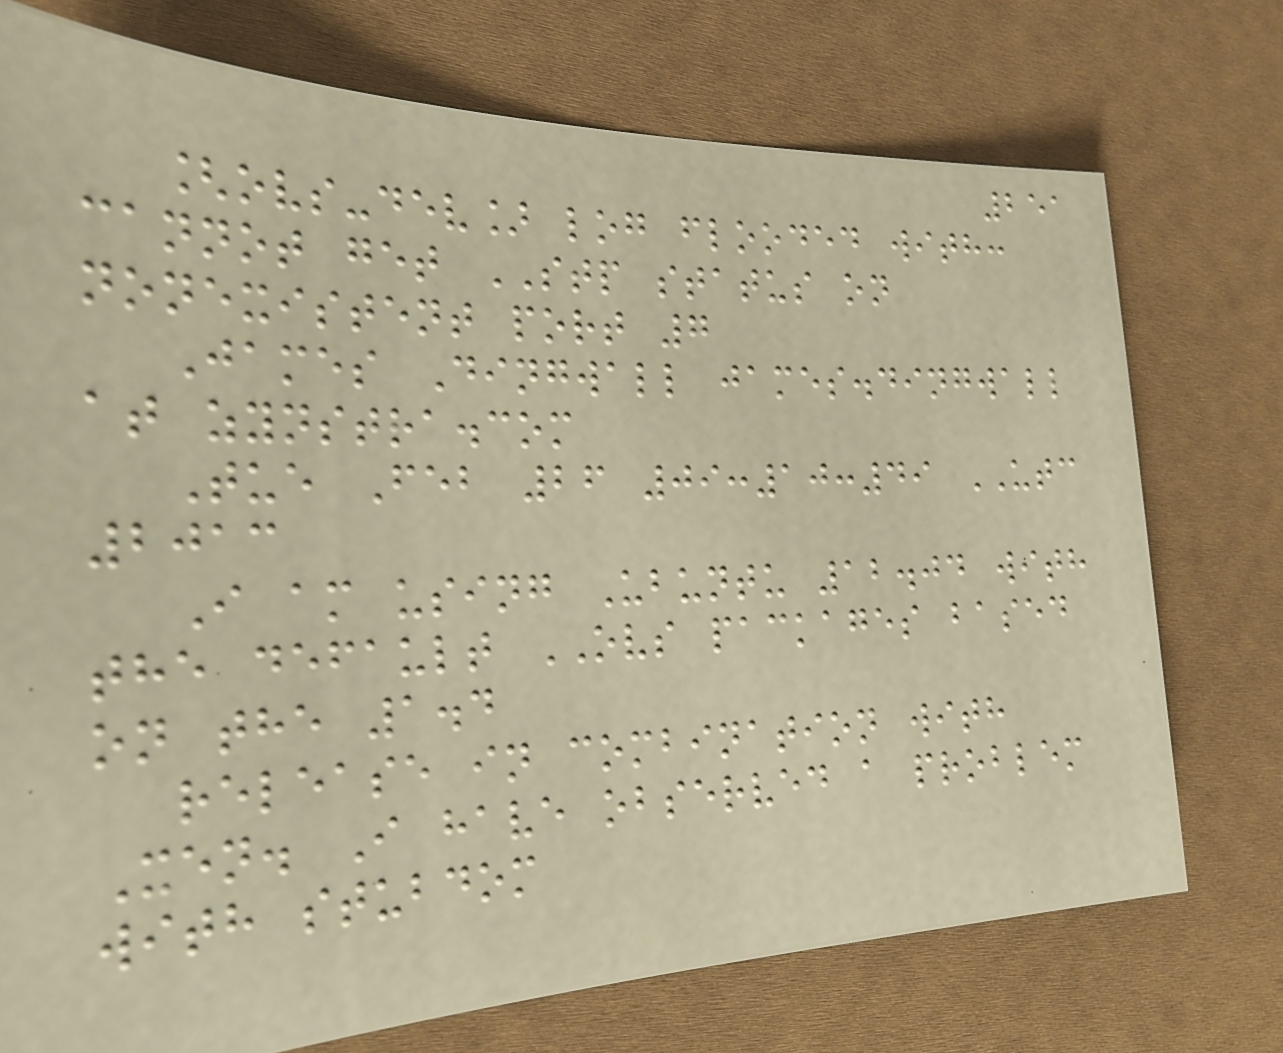251
[ovs-dev] log flooded with:
cannot get STP status on
nonexistent port 7
James Dingwall james.dingwall
at zynstra.com
Tue Feb 26 09:10:49 UTC
2013
I am using Ubuntu 12.04 with
the default OVS packages based
on the 1.4
release in combination with
Xen. I have observed a problem
with stubdom
